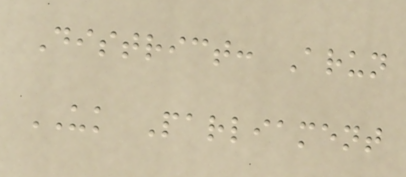District: Arun
UK Parliament
